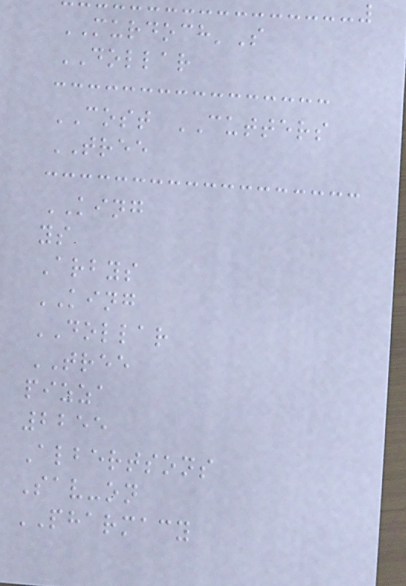MURDOCH'S
DOLLAR
COST CUTTERS
TREE
KING
ys
Arbys
KING
DOLLAR
TREE
pizza
2255
Albertsons
Sav-on
PHARMACY
